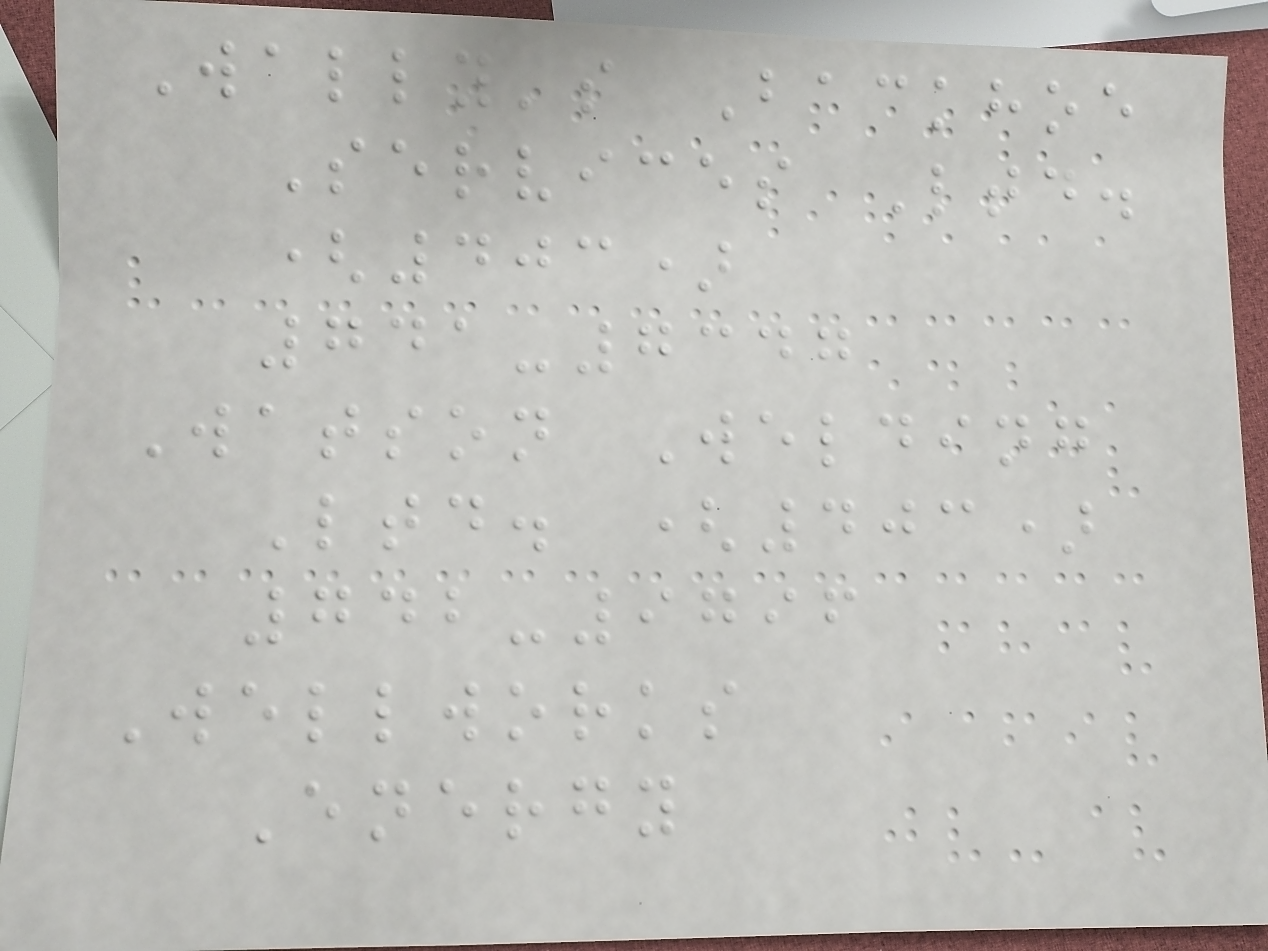Wally's Backhoe
Services Ltd.
(403)
741-7347
Watson Welding
Ltd. (403)
742-9796
Wellworks
Energy
